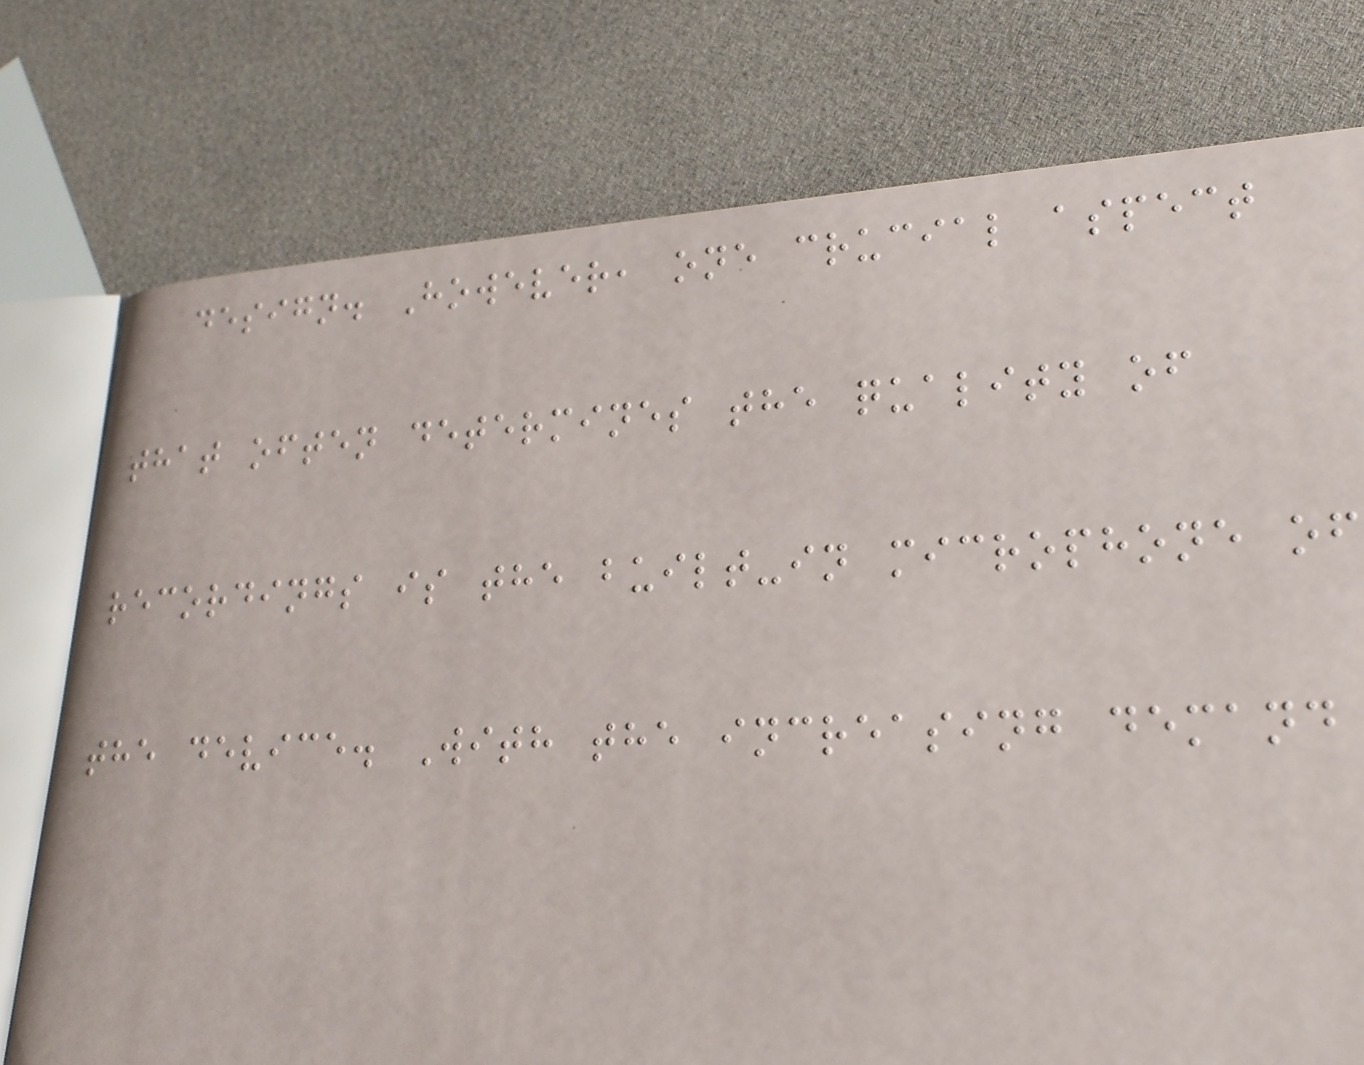design. However, one crucial aspect
that often determines the quality of
recordings is the built-in microphone of
the device. With the increasing demand
